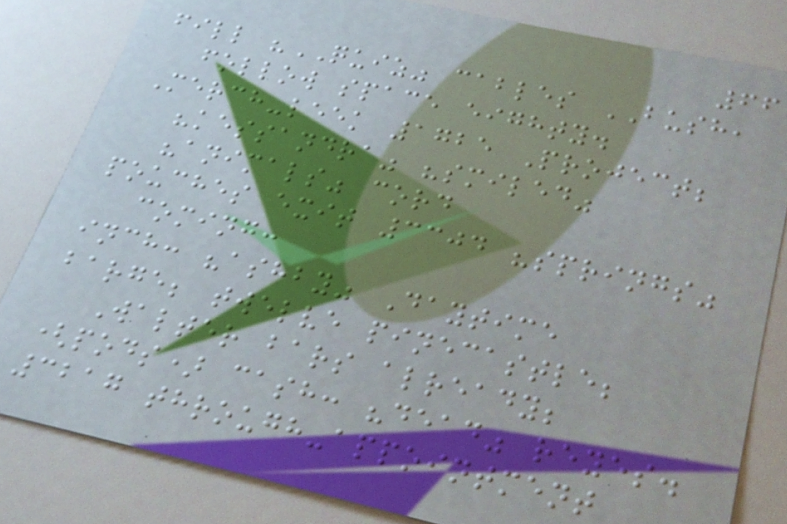66
fill "QUIZ" cables BUSH,
follow space eighty.
Merch-leek 1725 Project;
"kessandra" "smiled"
"animals" cord
pouches exit 3304 "springs"
coming:
inch: "ashby" Daytime
barge; twelve pinecastle;
Walter bars already;
(pods) cash: "dead" reyes.
3217 through-appointment
